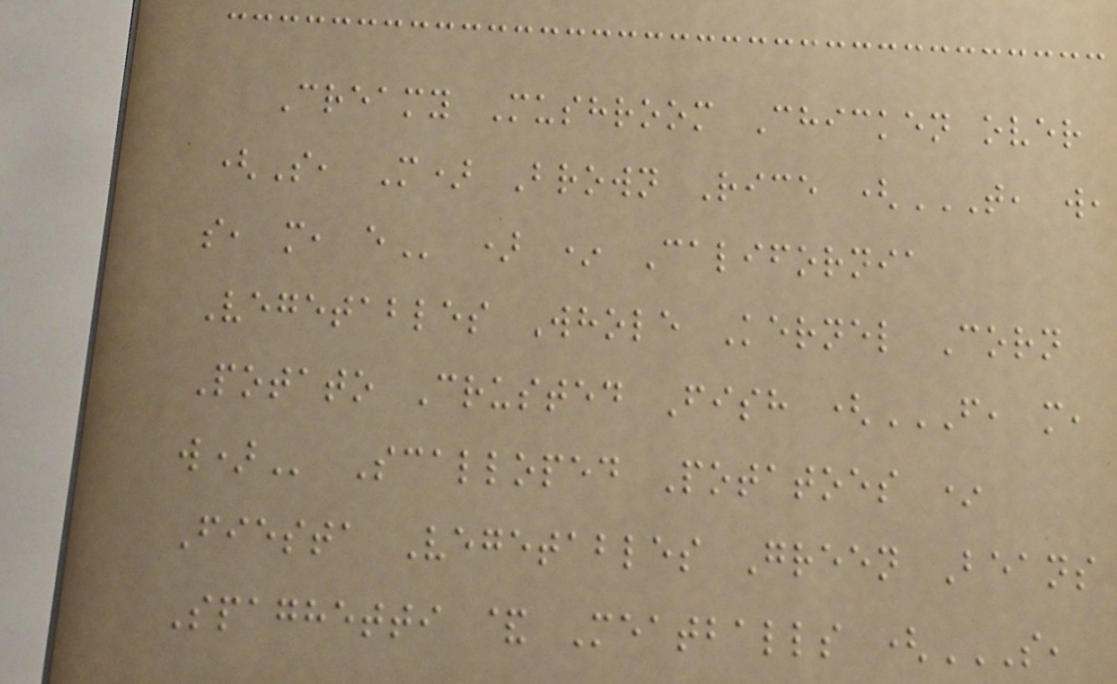Creamy Mushroom Chicken over
(S, M) Brown Rice (T, W,
S, M, E ) * California
Vegetables Whole Kernel Corn
Potato Crusted Fish (F, M,
W) Scalloped Potatoes *
Fiesta Vegetables Green Beans
Spaghetti & Meatballs (S,
